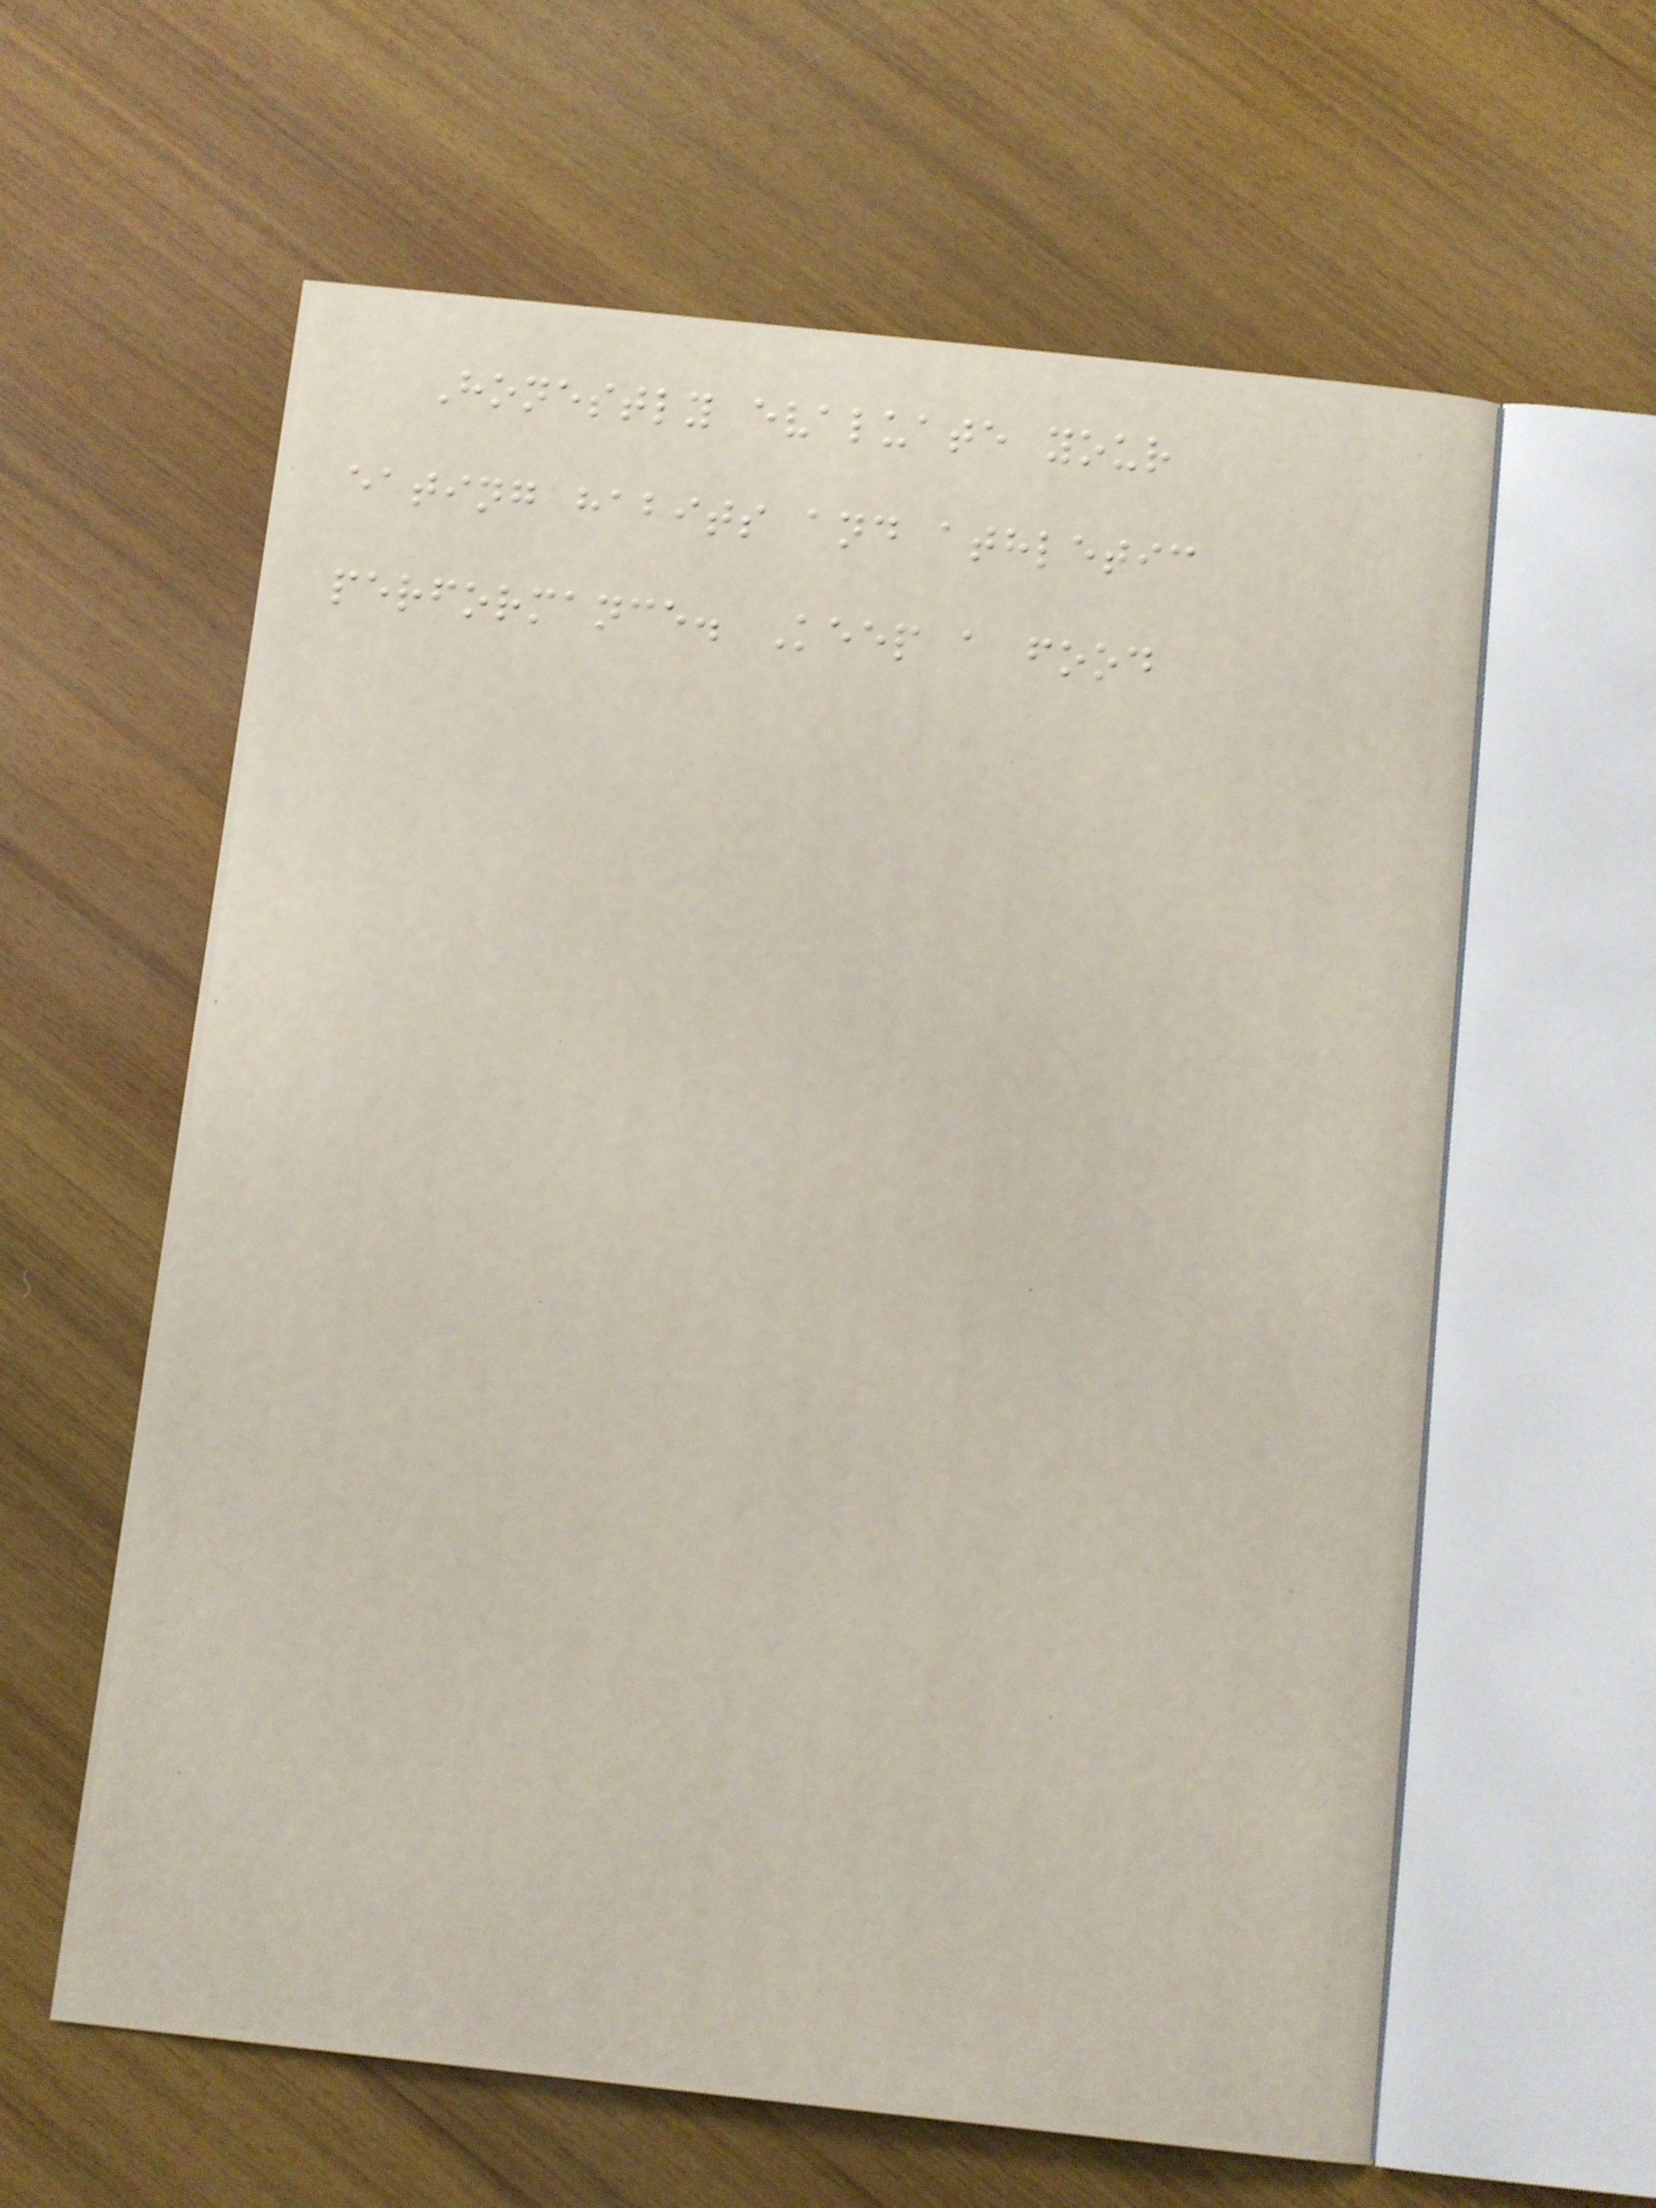Honestly evaluate your
eating habits and athletic
performance. Keep a food
